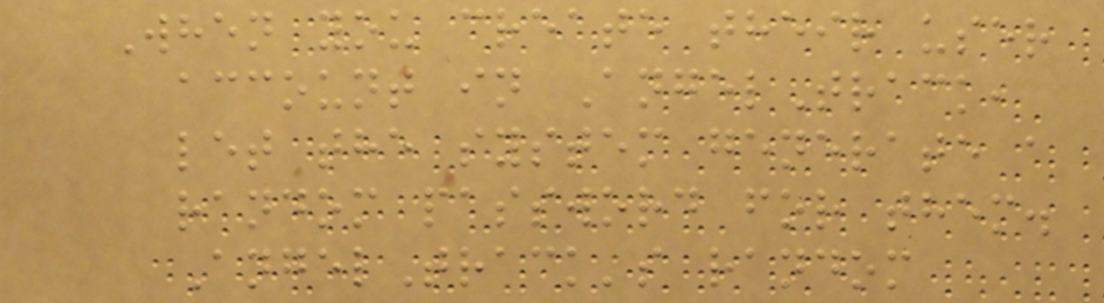When you create their user
account in AngelTrack,
let the system generate a
random password for them.
AngelTrack's random
